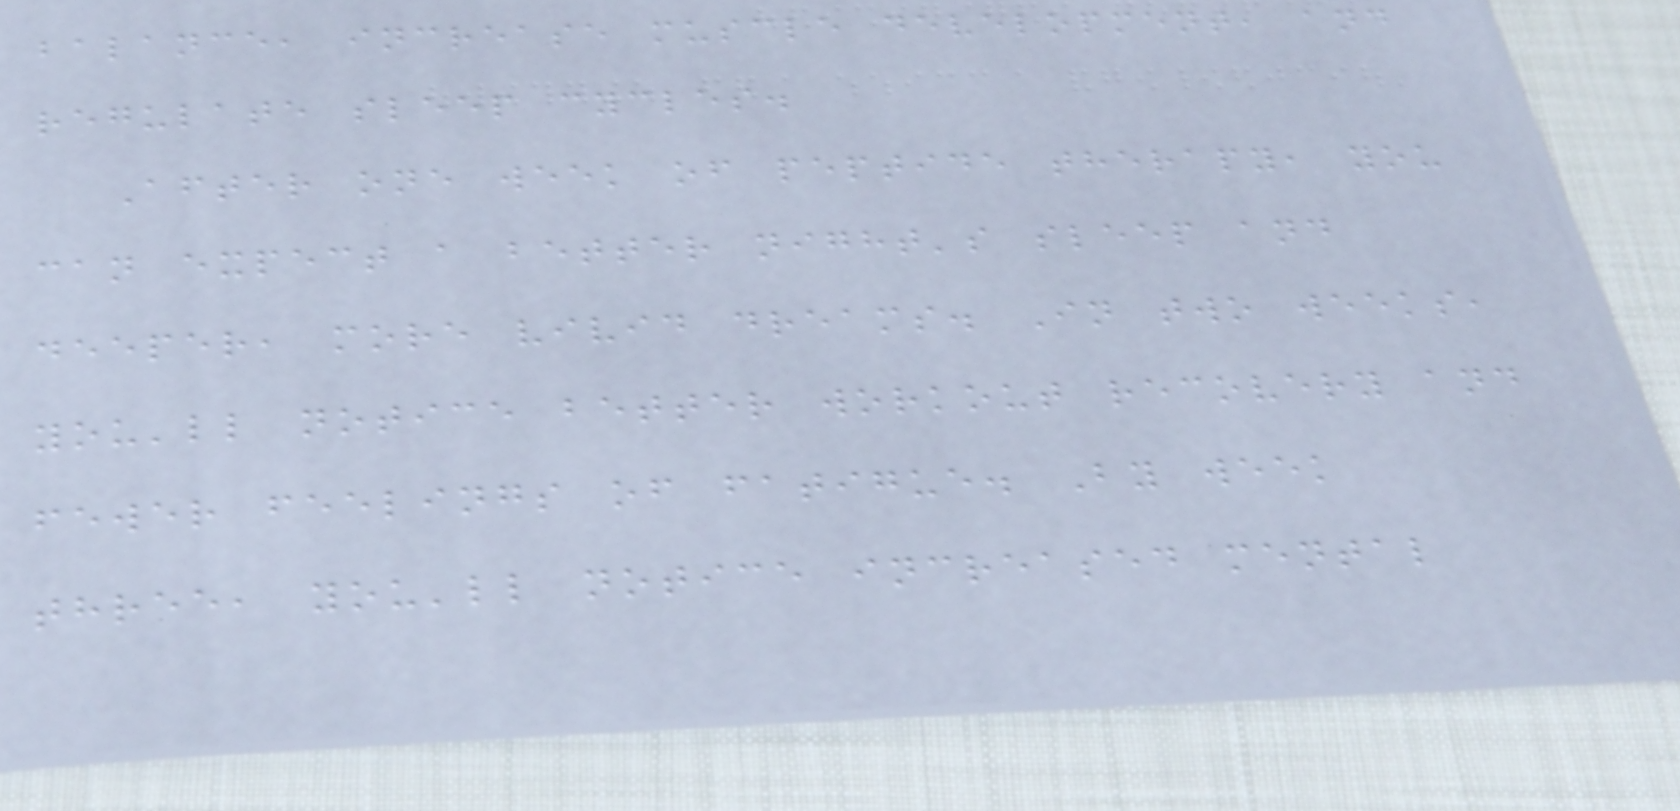balance, increase muscle development, and
regulate sleep cycles.
After one week of peptide therapy, you
can expect a better night's sleep and
deeper, more vivid dreams. In two weeks,
you'll notice better workout recovery and
fewer feelings of fatigue. By week
three, you'll notice increased mental
